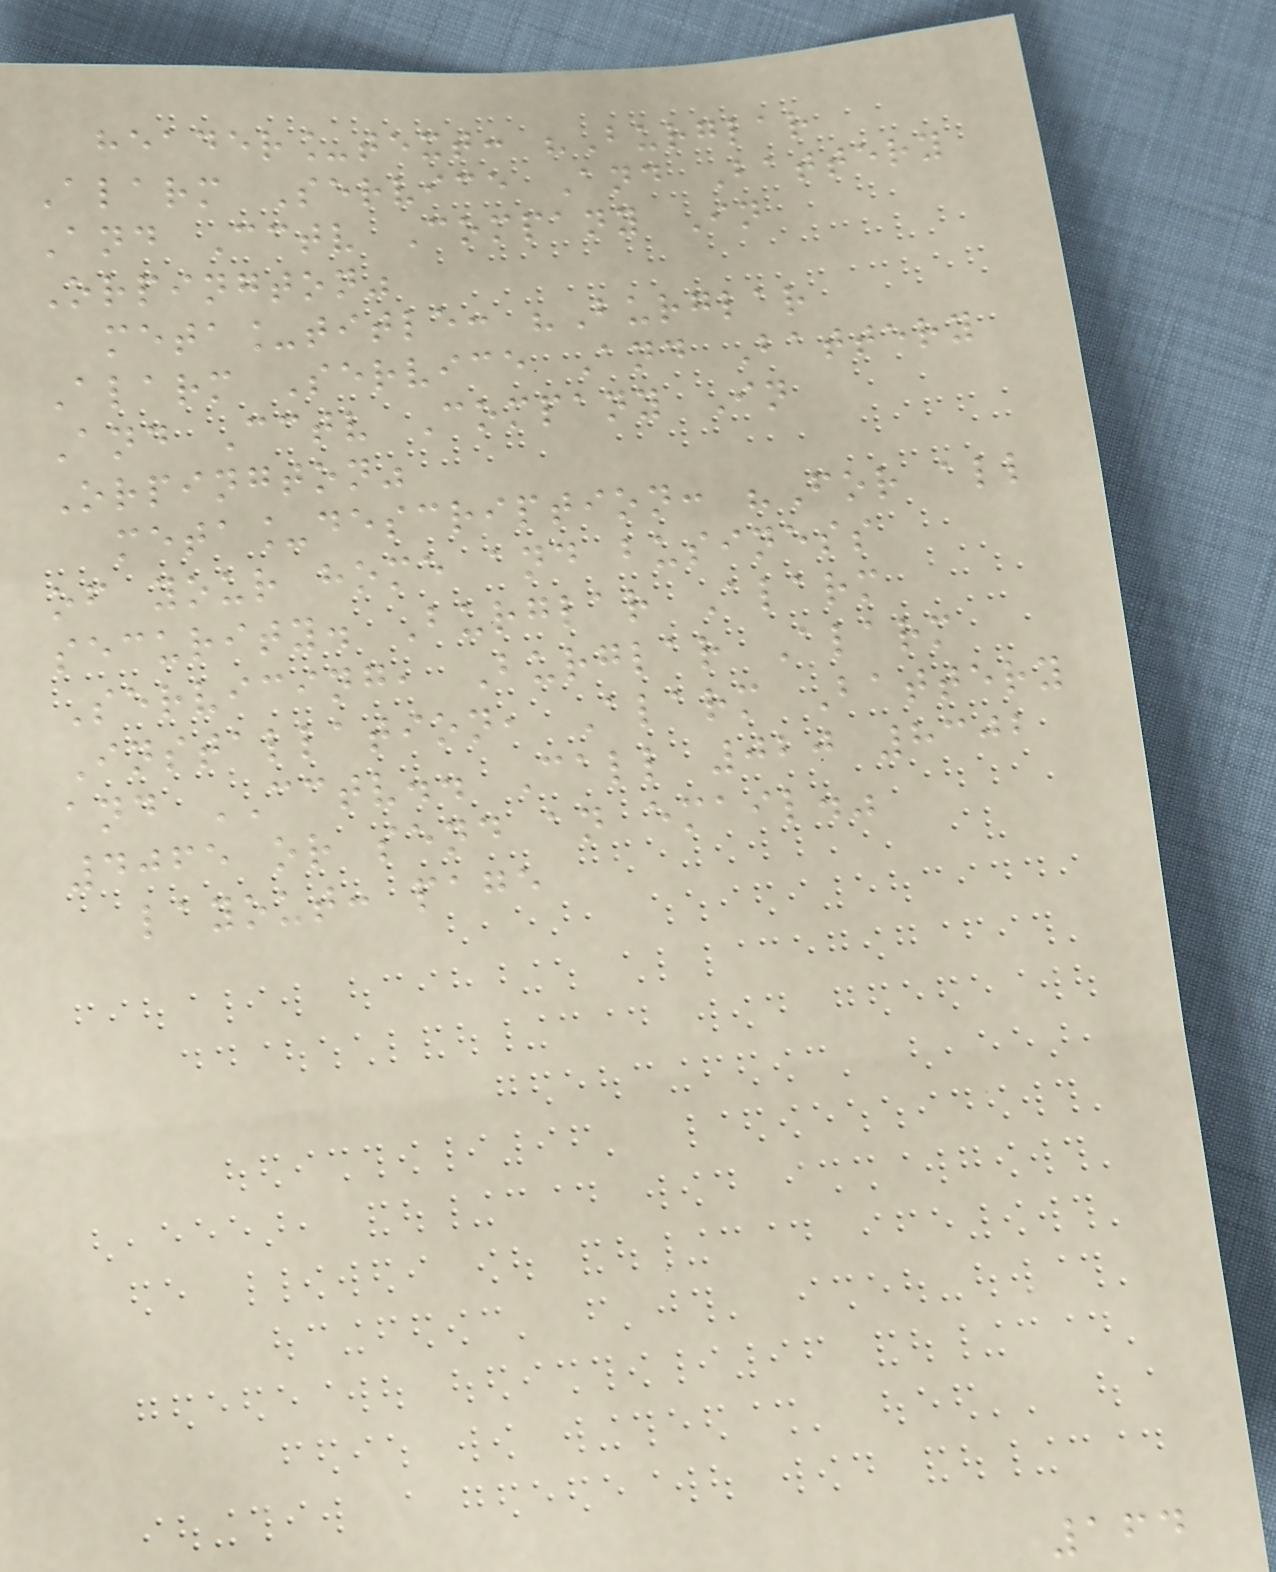header_text: "Burglar
Alarm Service And Battery
And Cctv Company In
Orpington"
meta_title: "Burglar
Alarm Service And Battery
And Cctv Company In
Orpington"
meta_description: "For all
of your home and business
security. Burglar Alarm
Servicing, Burglar Alarm
Installation, Alarm Battery
and CCTV.. Call 020 8302
4065 or send an email."
layout: page
164
